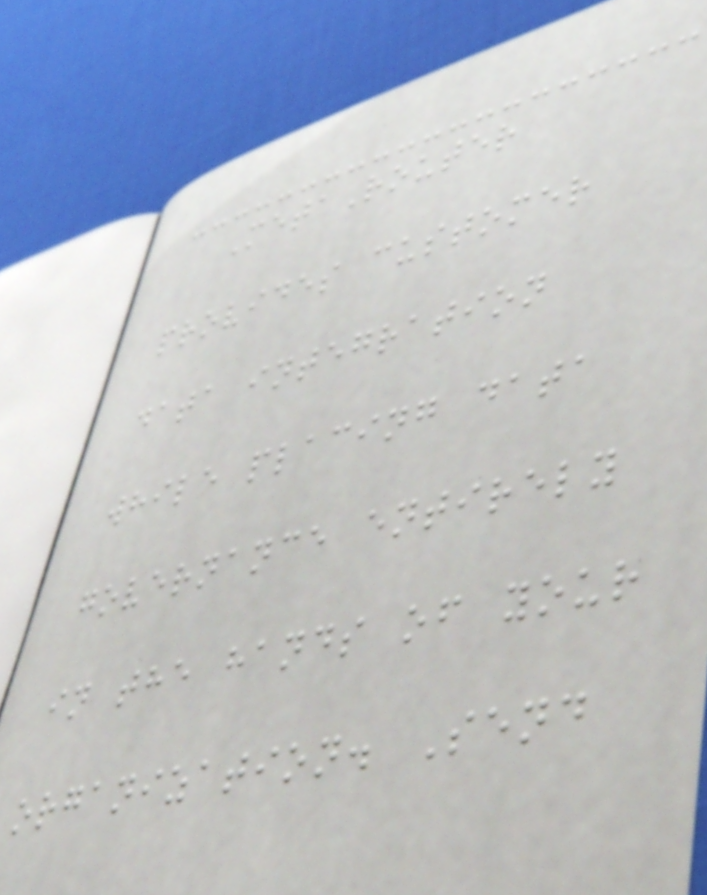MetaRouter
provides customer
data integration
while placing data
governance entirely
in the hands of your
organization. Send
